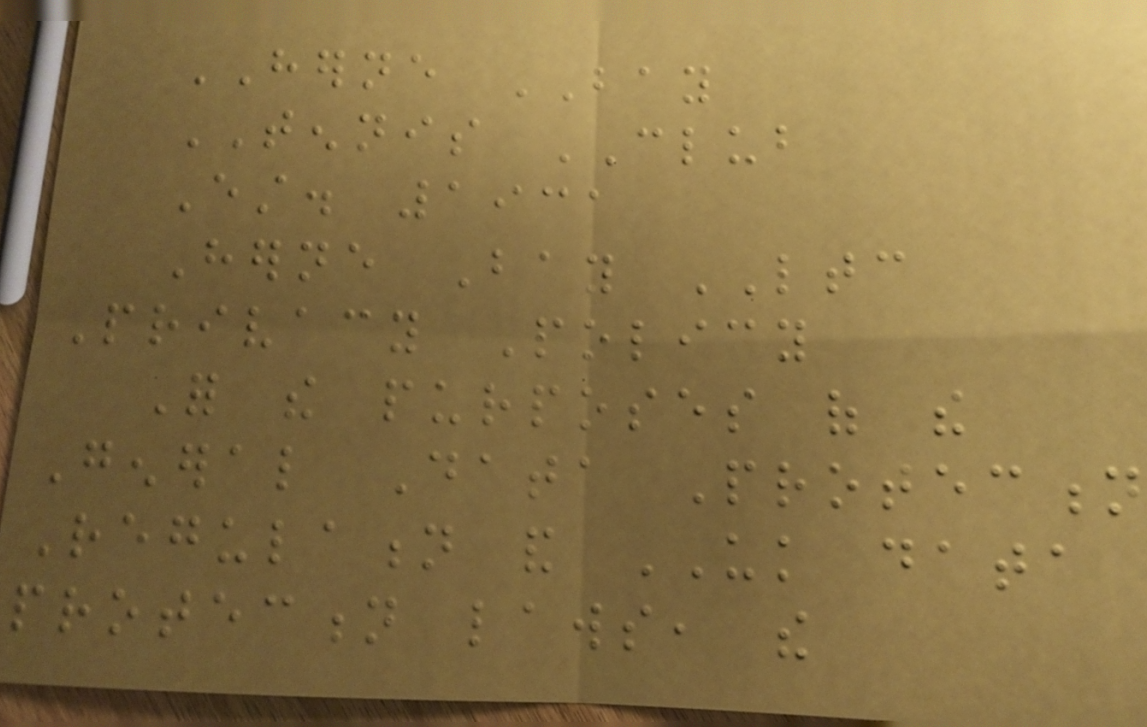HERNE BAY
TENNIS CLUB
Est. 1931
Herne Bay LTC
Privacy Policy
For the purposes of the
General Data Protection
Regulation and UK data
protection laws, the
